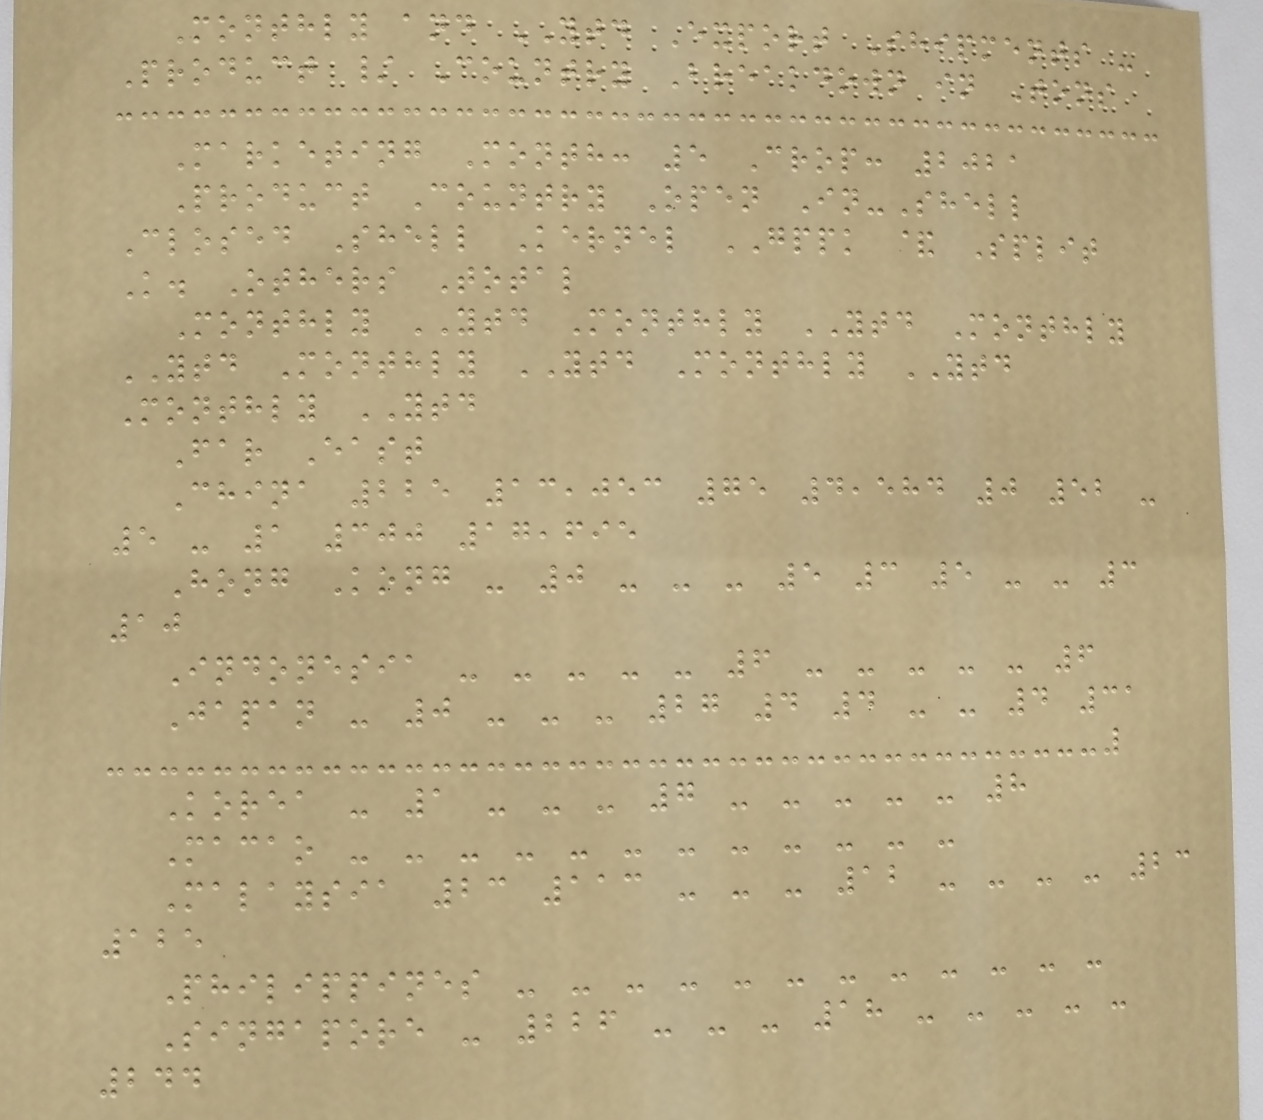Monthly and YTD Export Shipments -
Product / Country Breakdown in Tons
Marketing Month: 5 Crop: 2021
Product Country Open In-Shell
Closed Shell Kernel GPPK & Split
K. Others Total
Monthly YTD Monthly YTD Monthly
YTD Monthly YTD Monthly YTD
Monthly YTD
Far East
China 225 13,053 75 4,584 0 52 -
5 - 1 300 17,695
Hong Kong - 0 - - - 5 3 5 - - 3
10
Indonesia - - - - - 6 - - - - - 6
Japan - 0 - - - 27 4 4 - - 4 31
Korea - 1 - - - 7 - - - - - 8
Macao - - - - - - - - - - - -
Malaysia 23 113 - - - 12 - - - - 23
125
Philippines - - - - - - - - - - - -
Singapore - 226 - - - 18 - - - - -
244
